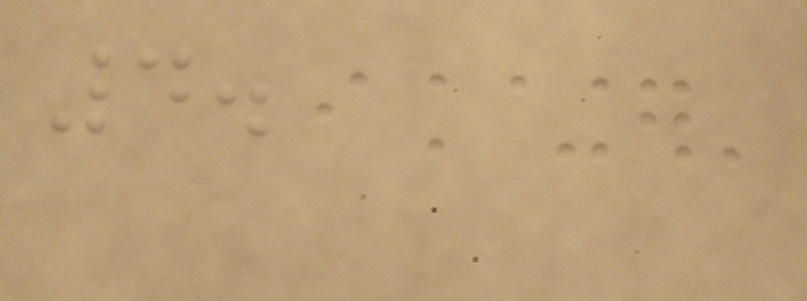4.
